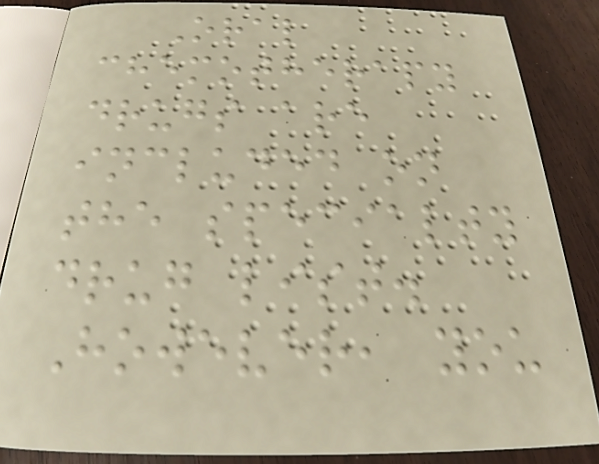Oral
chemotherapy
drugs are
included on
the specialty
drug list.
However, you
